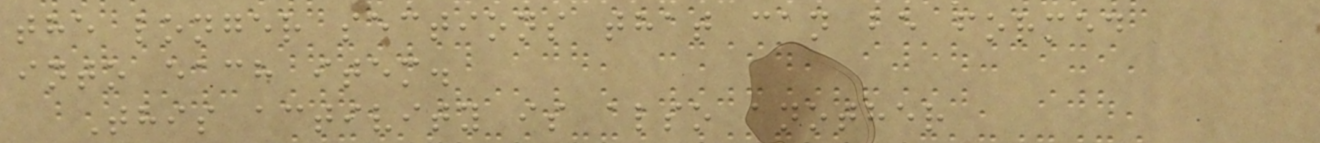the longer sections that can be formed
into each item.
This activity is also another
